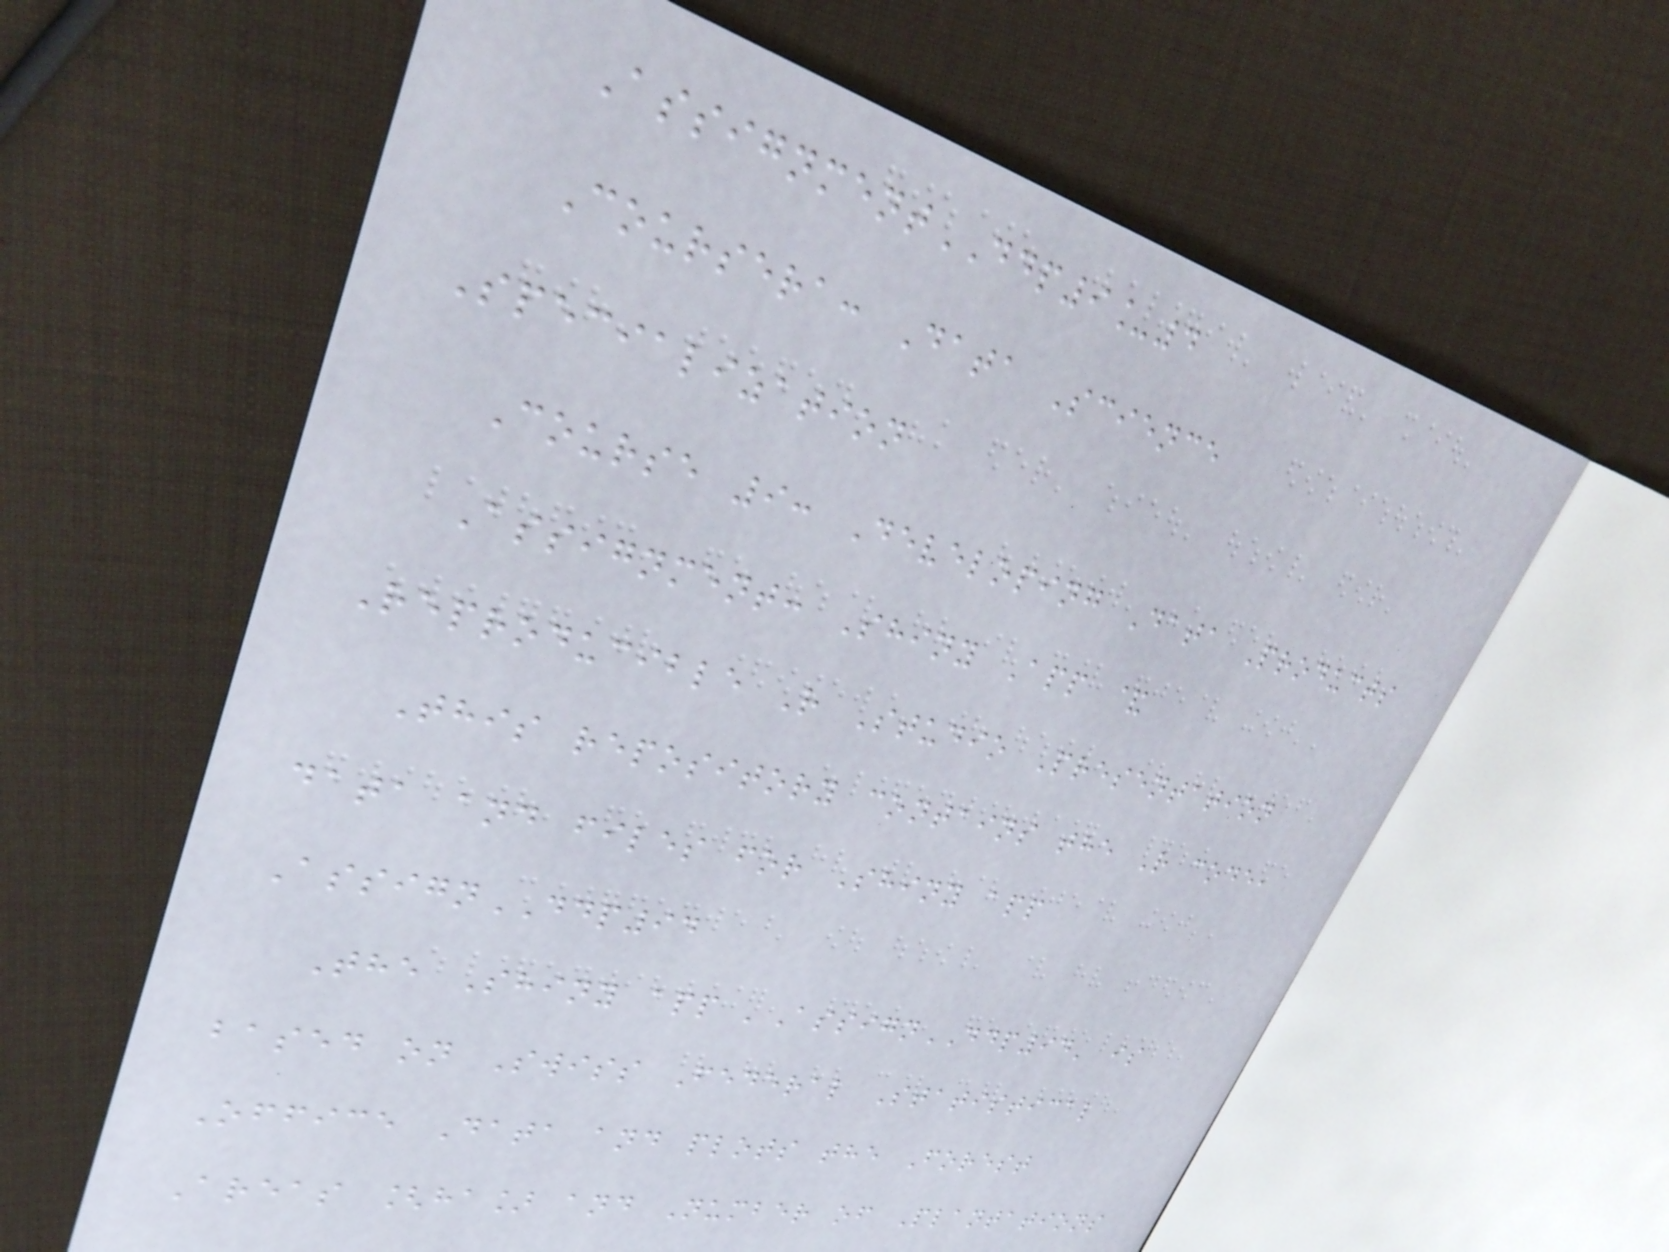AssignmentDDP9_4
Coursera: Data Science
Specialization
Course 9: Developing Data Products
Assignment: Shiny App &
Reproducible R Studio Presentation
This repository contains the R code,
data and files for Shiny app
AssignDDP94
The Shiny app 'AssignDDP94' is
based on Swiss Federal Statistical
Office Data and plots the Forest
Areas [ha] and Number of Plantations
